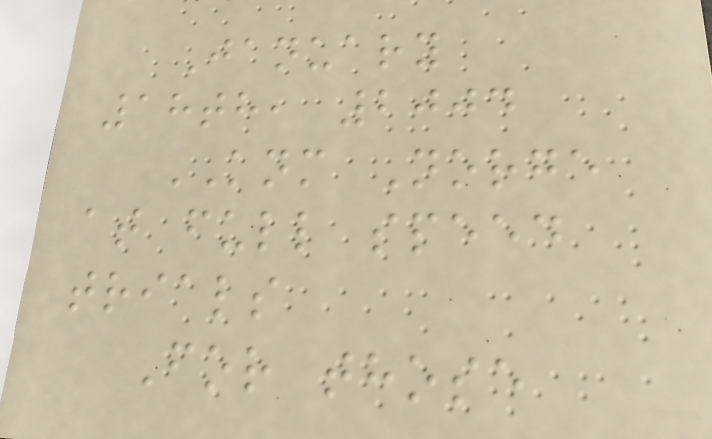January
18th, 2004
KNM Norge
at full speed
trials
For those
